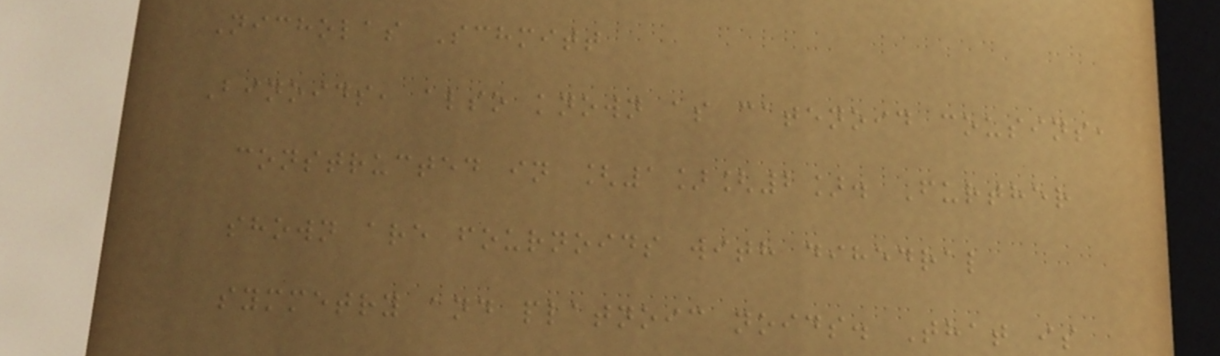Nicholas Schmitt
Binoids, also known as catenoid cousins,
constructed in [1][2]. Further
shown are fournoids with dihedral
symmetry and platnoic noids. That is
